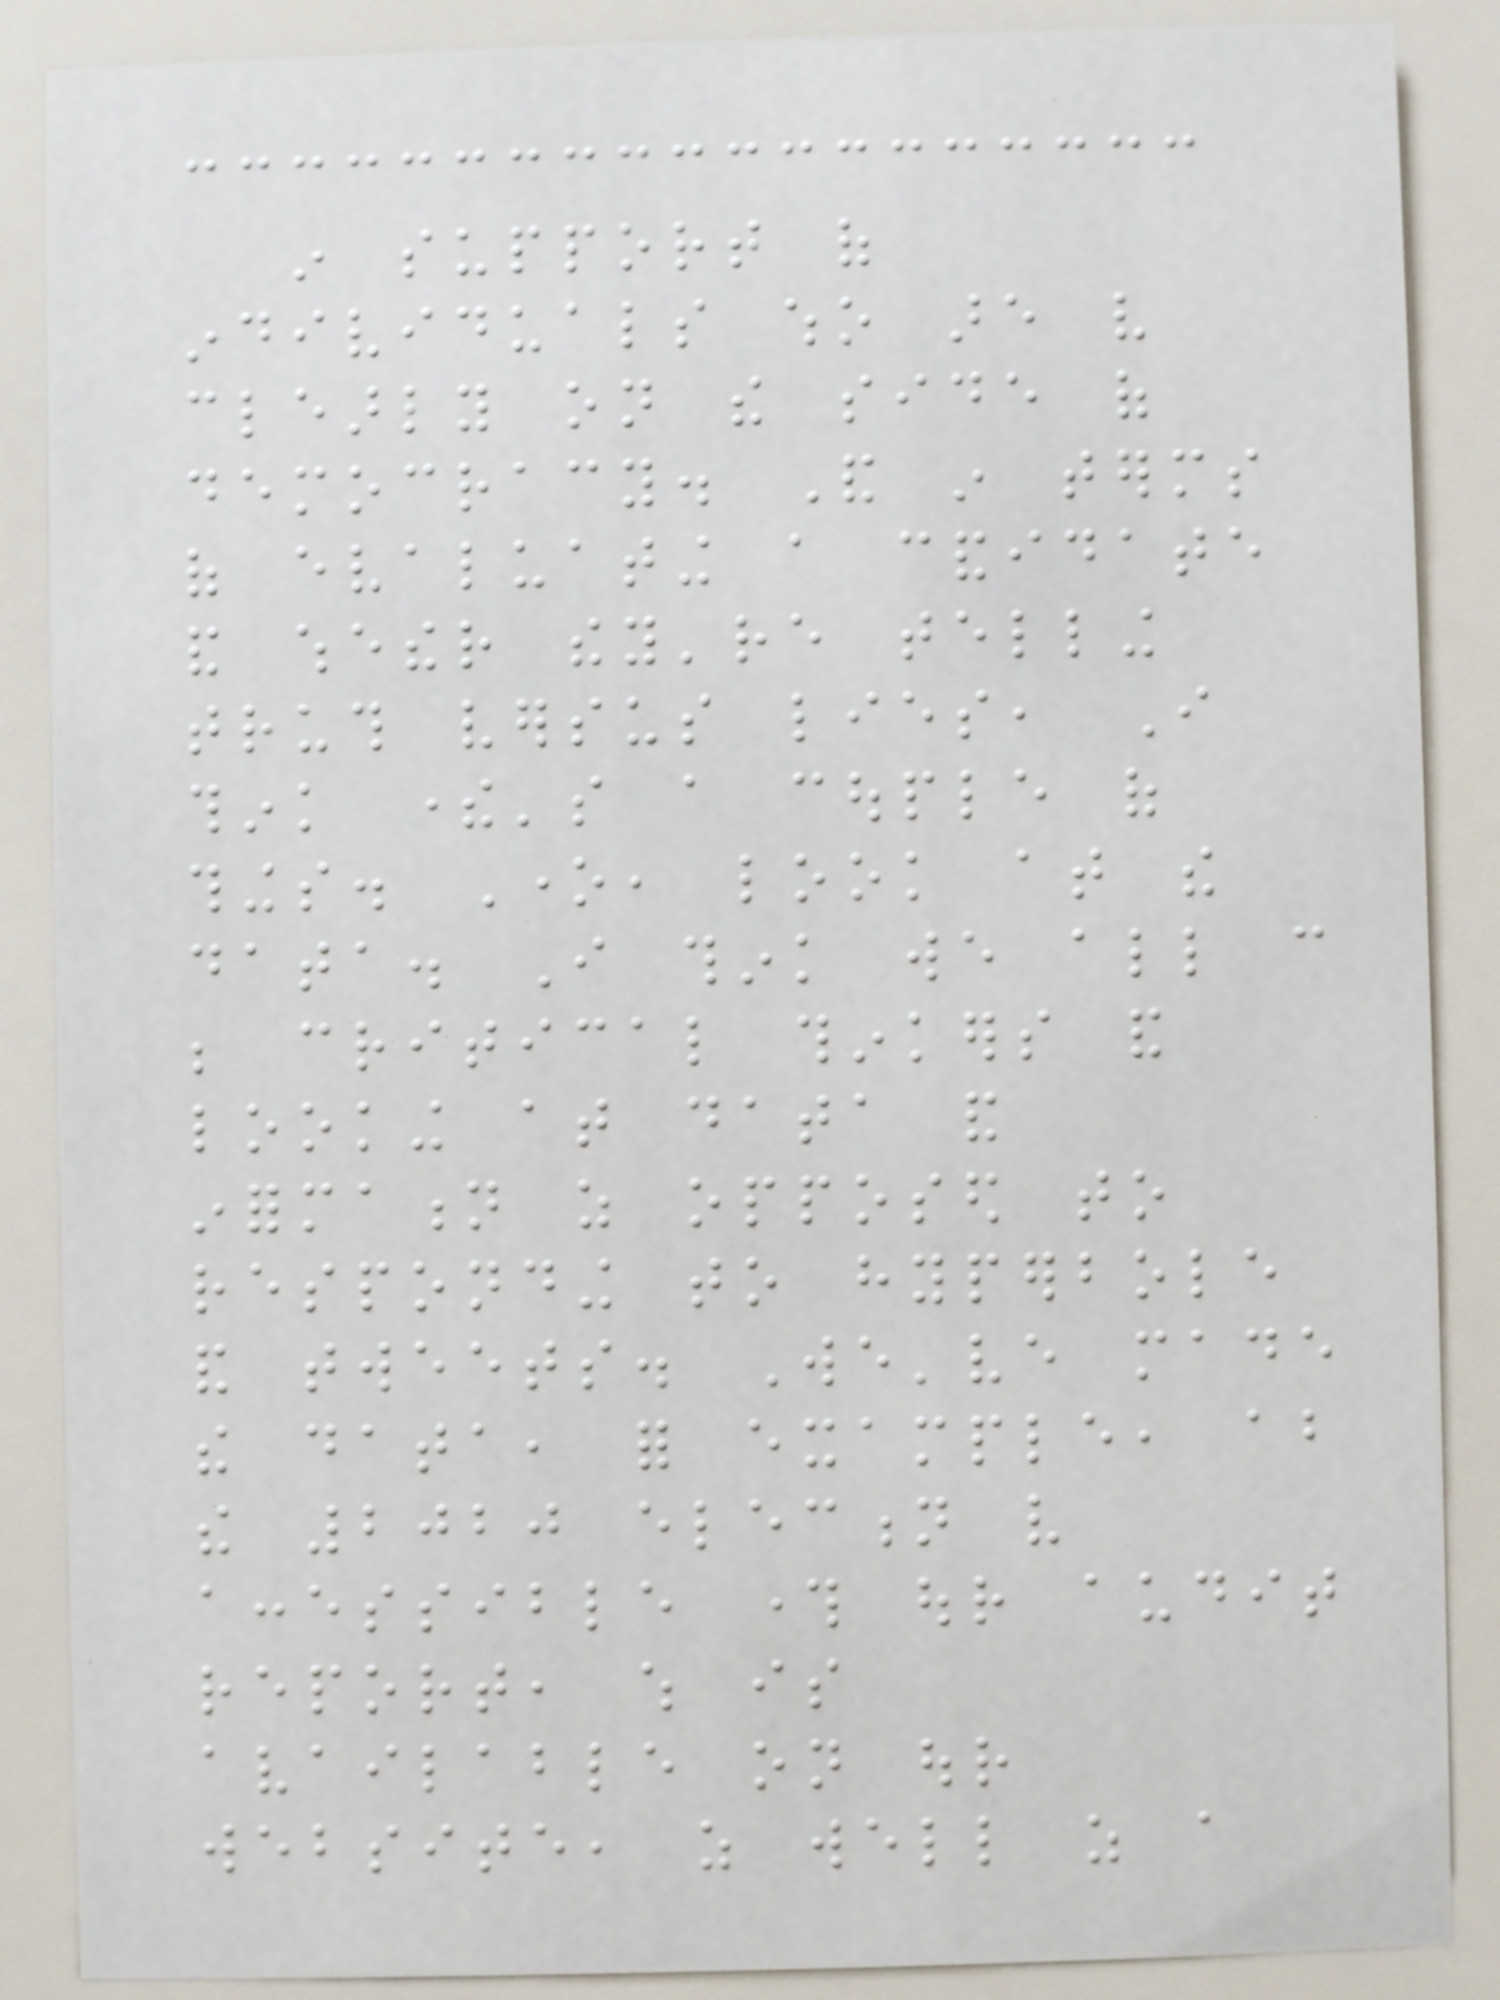in support of
individuals who are very
clearly on the side of
democracy. And in terms
of evaluating a candidate
and whether they're telling
truth versus lies, I
think there's a couple of
things. One, look at the
data. I think we all can
be critical thinkers and
looking at data and
information as opposed to
responding to hyperbole
and tweets. We've made
the data, for example, about
the 2020 election very
accessible through our audit
report, which is
available on our
website, as well as a
